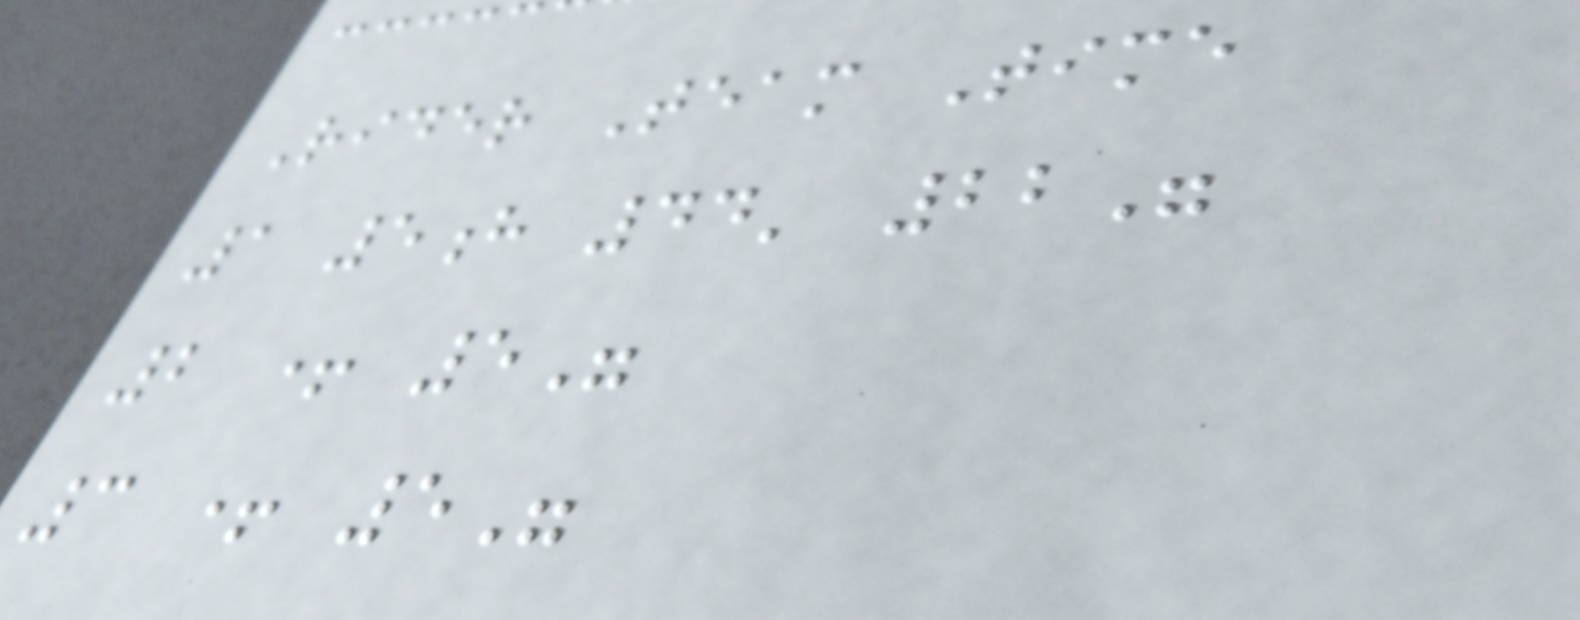Rider Team Time
1 5h 44' 22"
2 + 5"
3 + 5"
